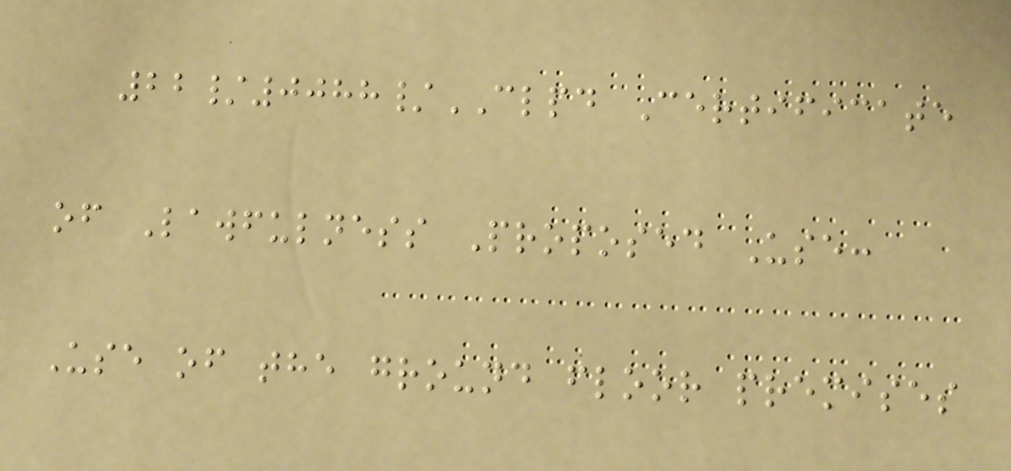22/0088/CLPD Certificate
of Lawfulness Proposed Use:
Use of the ground floor premises
